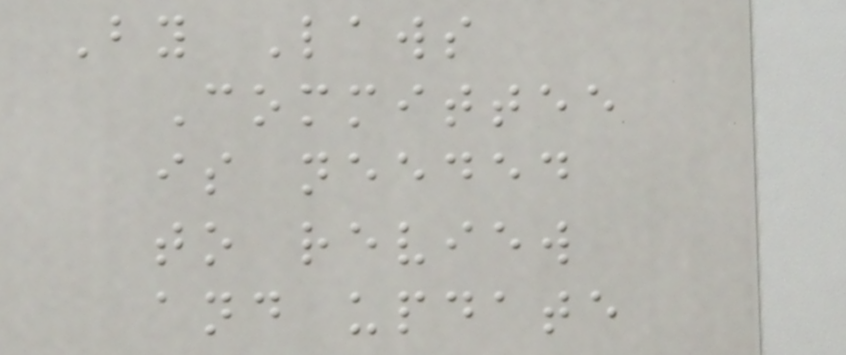By Laws
Committee
is needed
to review
and update
